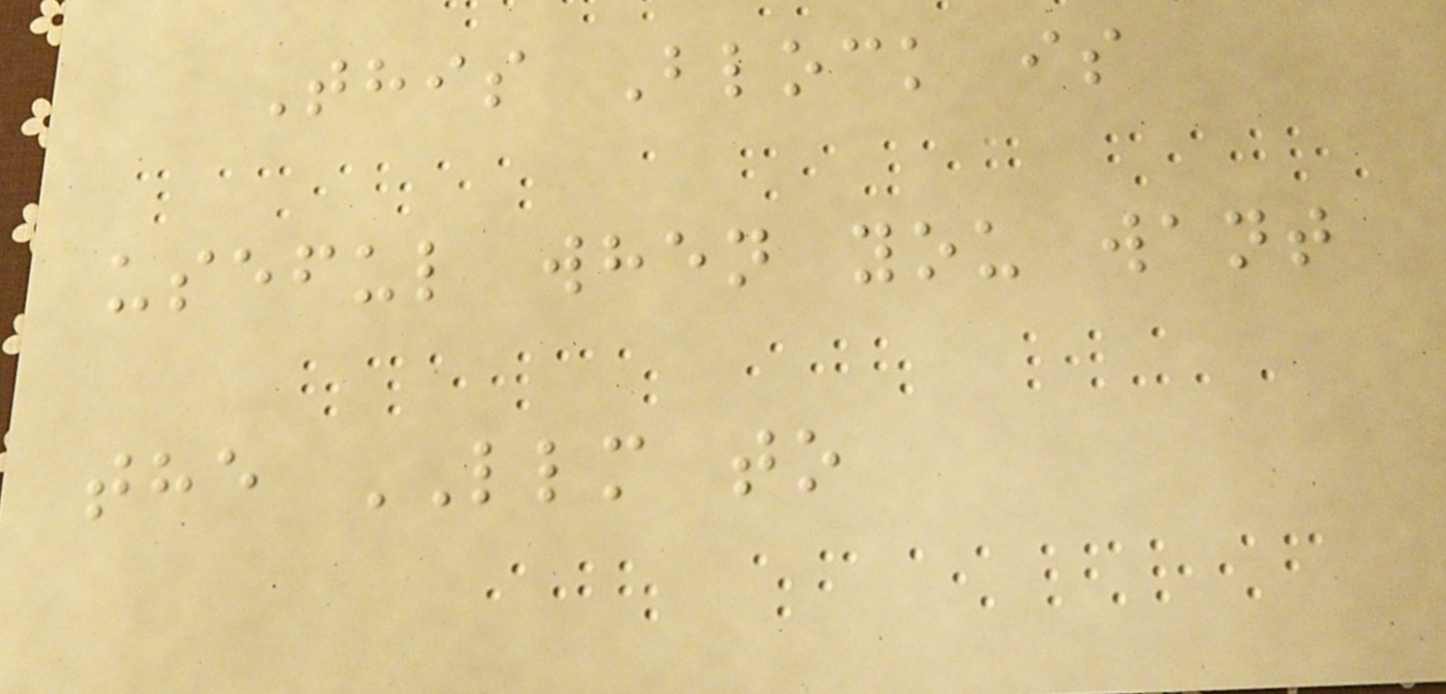This Block is
useful when you want
the LLM to
